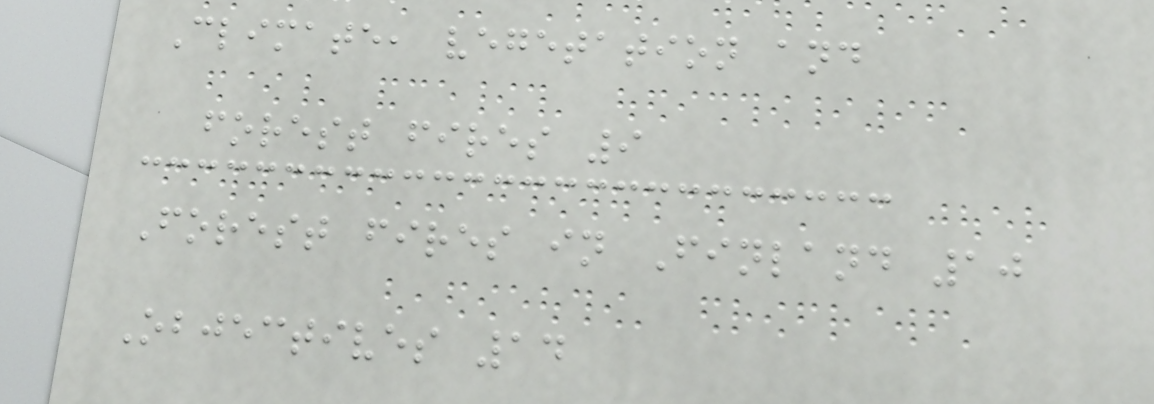Climate, vegetation and
forest fires 9
Forest fires in Finland 10
Objectives 14
